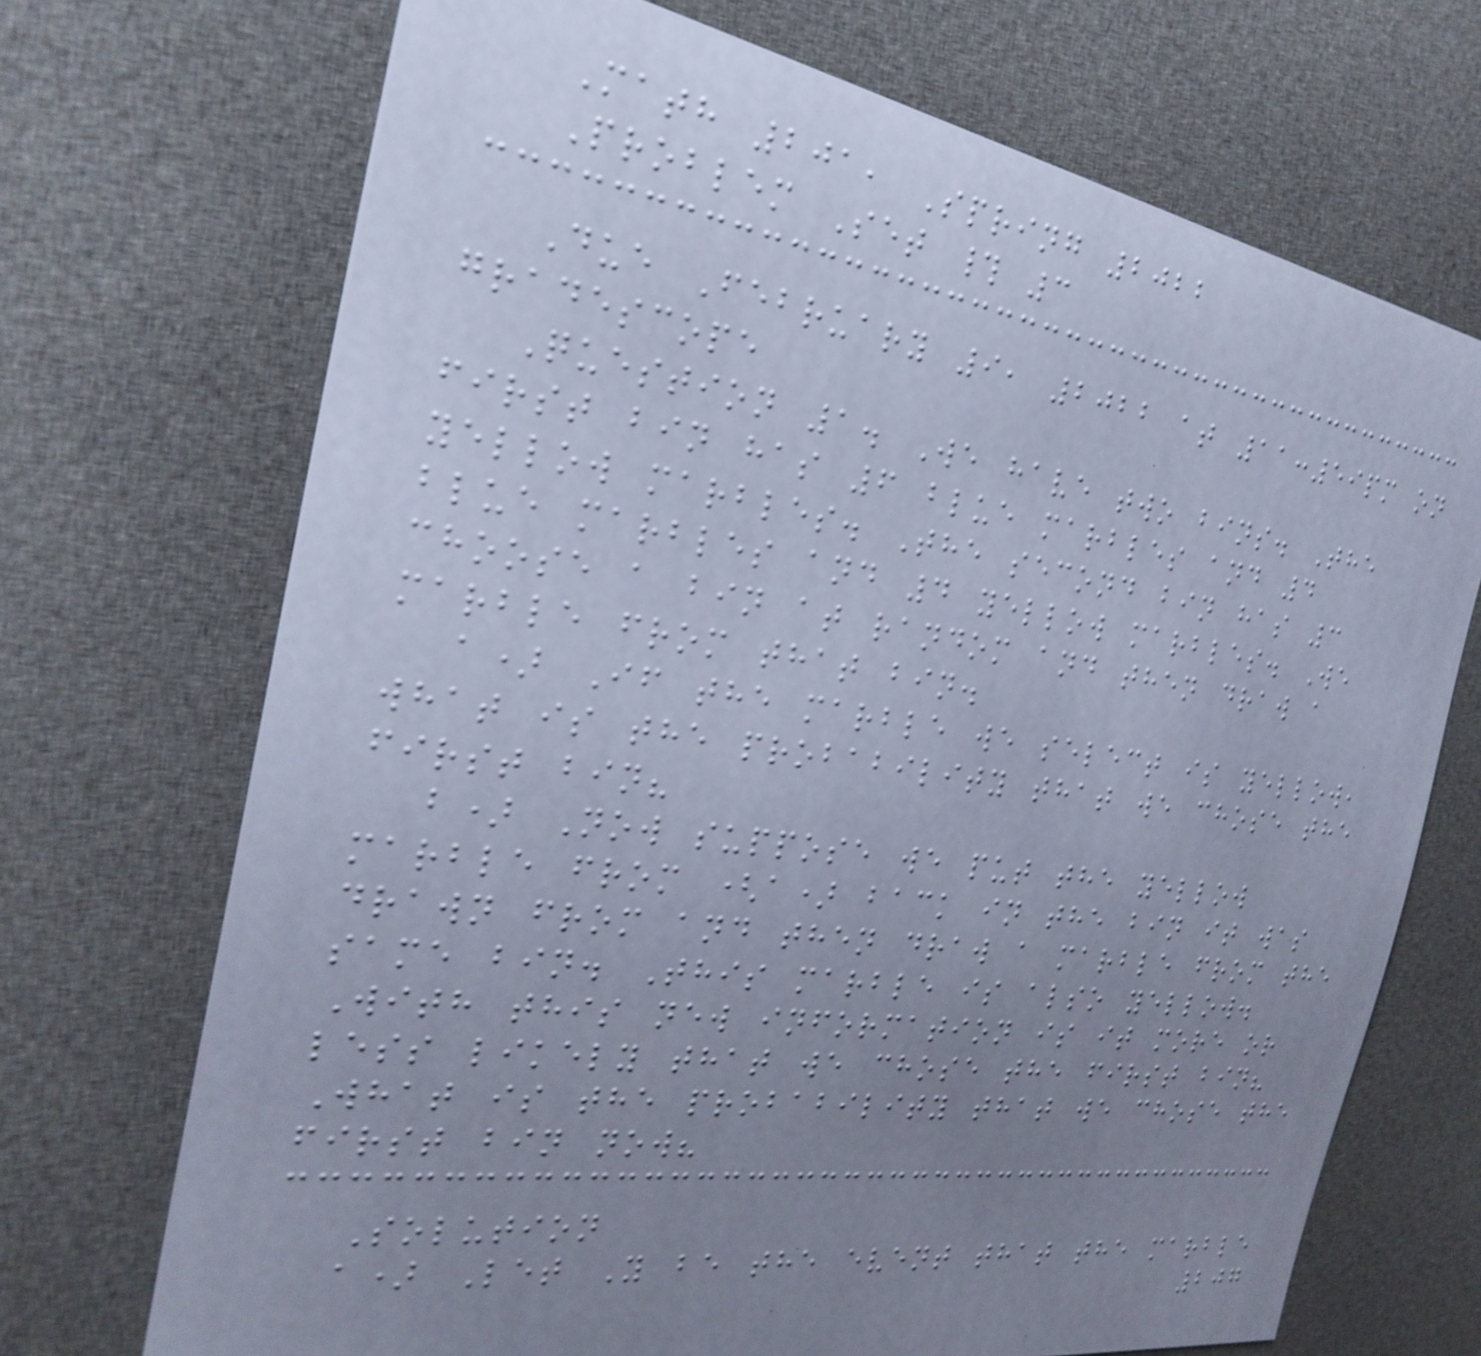Math 201, Spring 2022
Problem Set # 3
Due February 9, 2022 at 11:59pm on
gradescope
Question 1. We have two bins. The
first bin has 6 blue marbles and 4
yellow marbles. The second bin has 3
blue marbles and 4 yellow marbles. We
choose a bin at random and then draw a
marble from that bin.
a) If the marble we select is yellow,
what is the probability that we chose the
first bin?
b) Now suppose we put the yellow
marble from (a) back in the bin it was
drawn from and then draw a marble from the
same bin. This marble is also yellow.
With this new information is it more or
less likely that we chose the first bin?
What is the probability that we chose the
first bin now?
Solution
a) Let Y be the event that the marble
207
